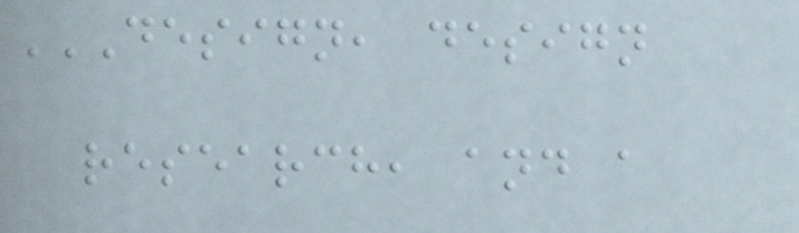DESIGN, DESIGN
RESEARCH, AND A
